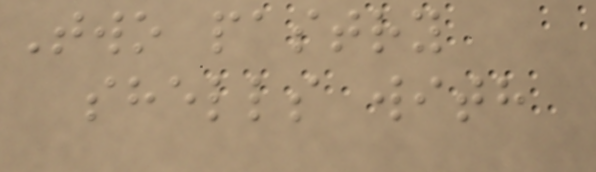Two pastry
shells with
